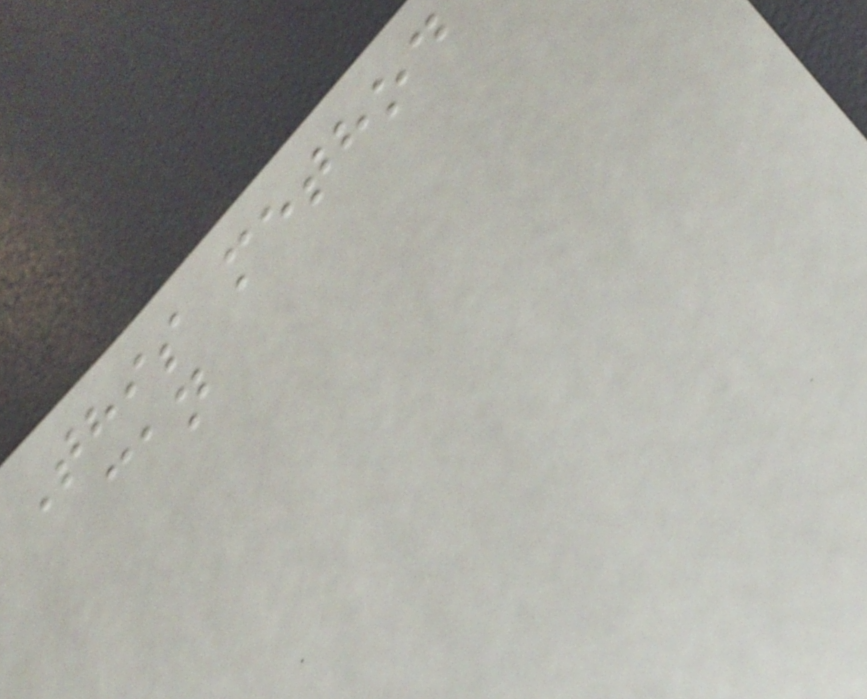This method
can
